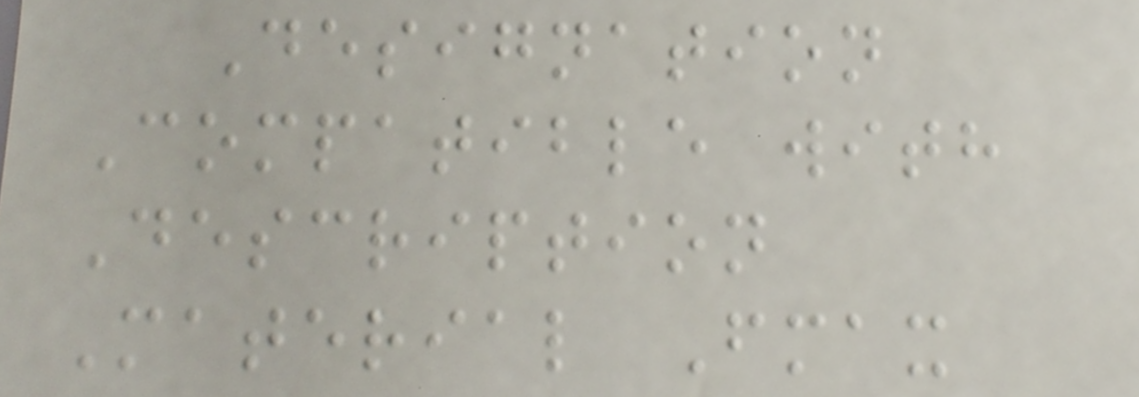Designation
Compatible with
Description
Material Fmax
